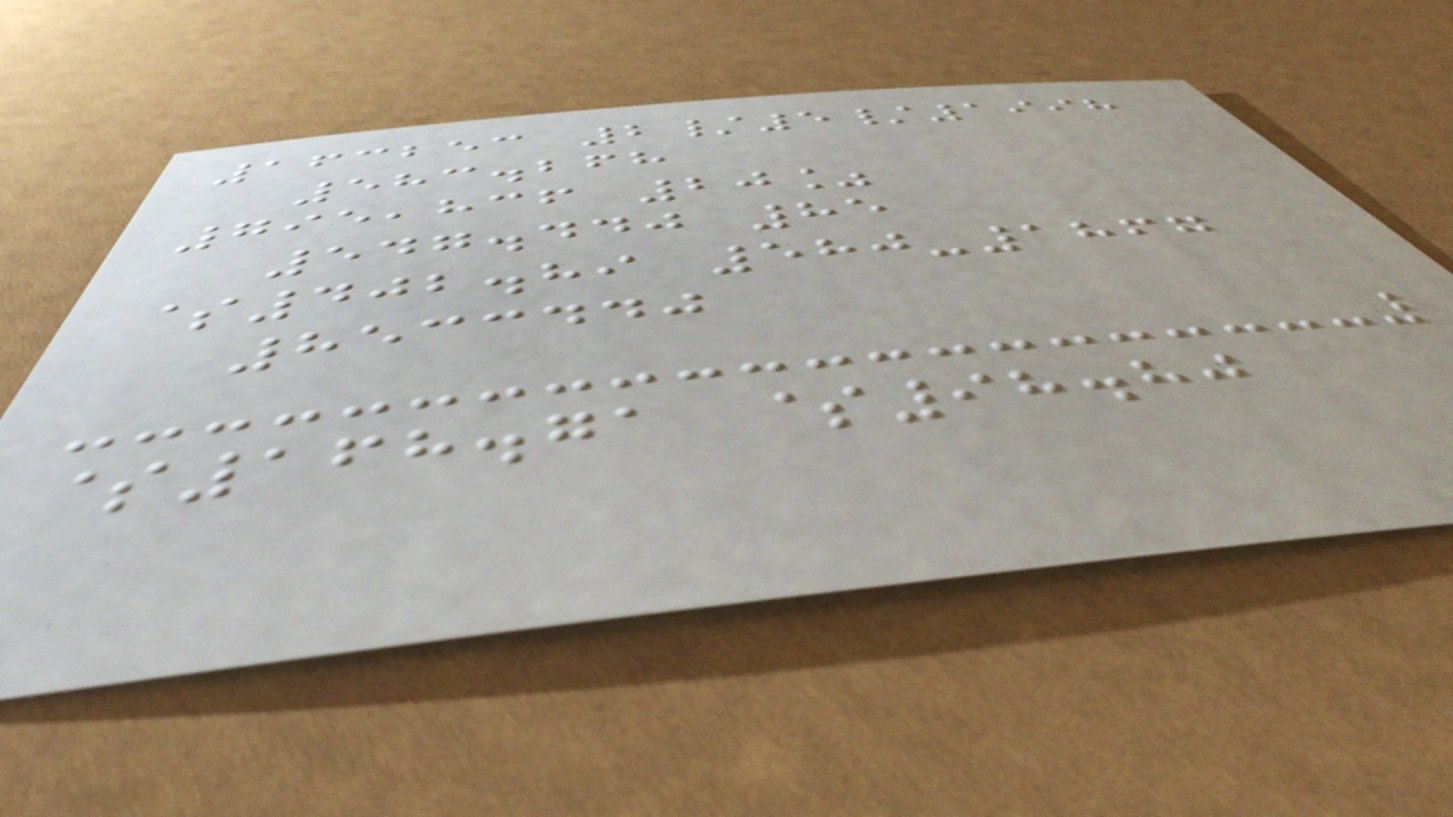163253 2/5/1998
583.268
795,836 20%
547.440 85
$402.89 580-1867
8533440
$168.71 $98.80
